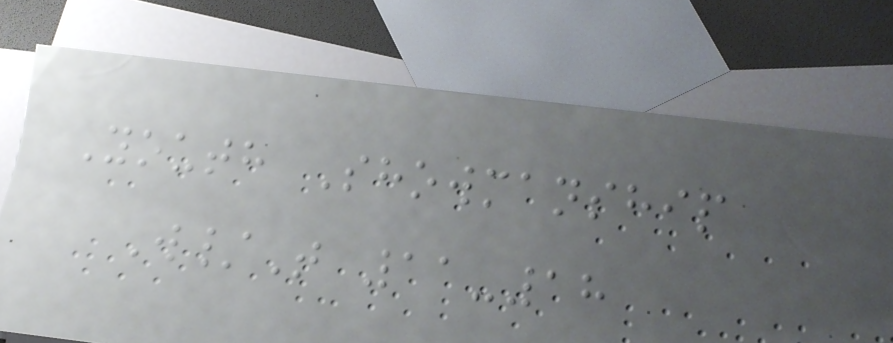Youth Showmanship
W/T 11-18
